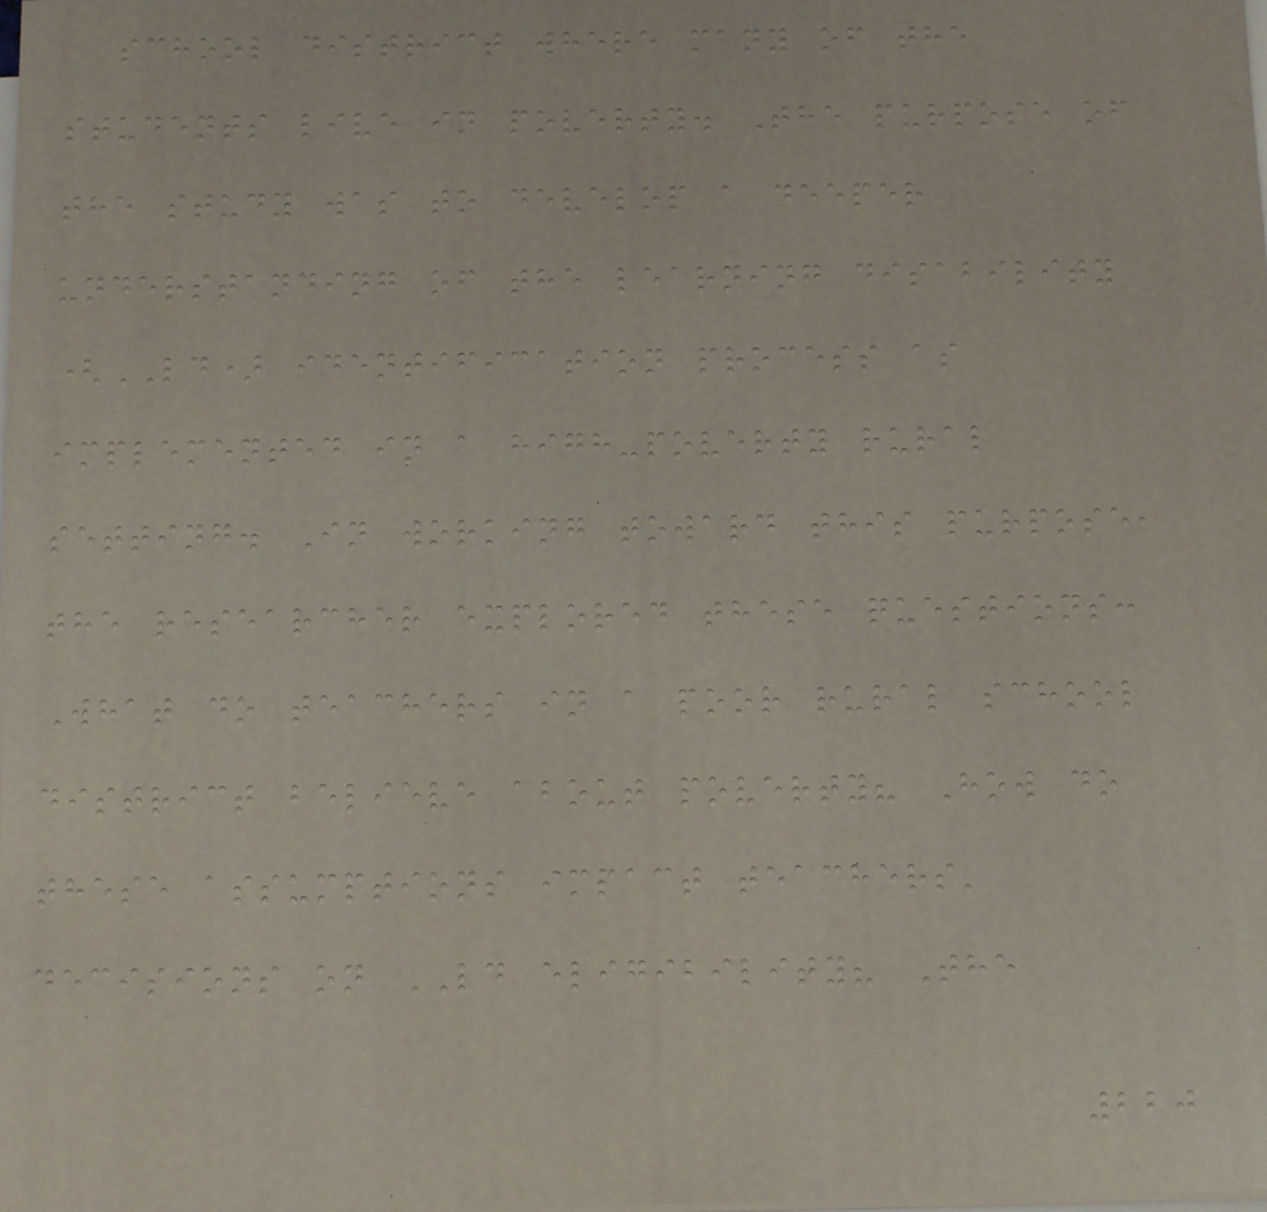school district where many of the
students live in poverty. The purpose of
the study was to develop a deeper
understanding of the learning disability
(LD) identification process as
implemented in a high-poverty rural
setting. In working toward this purpose,
the researcher explored these questions:
What do teachers in a poor rural school
district believe about poverty? How do
these assumptions impact teachers'
decisions on LD eligibility? The
220
